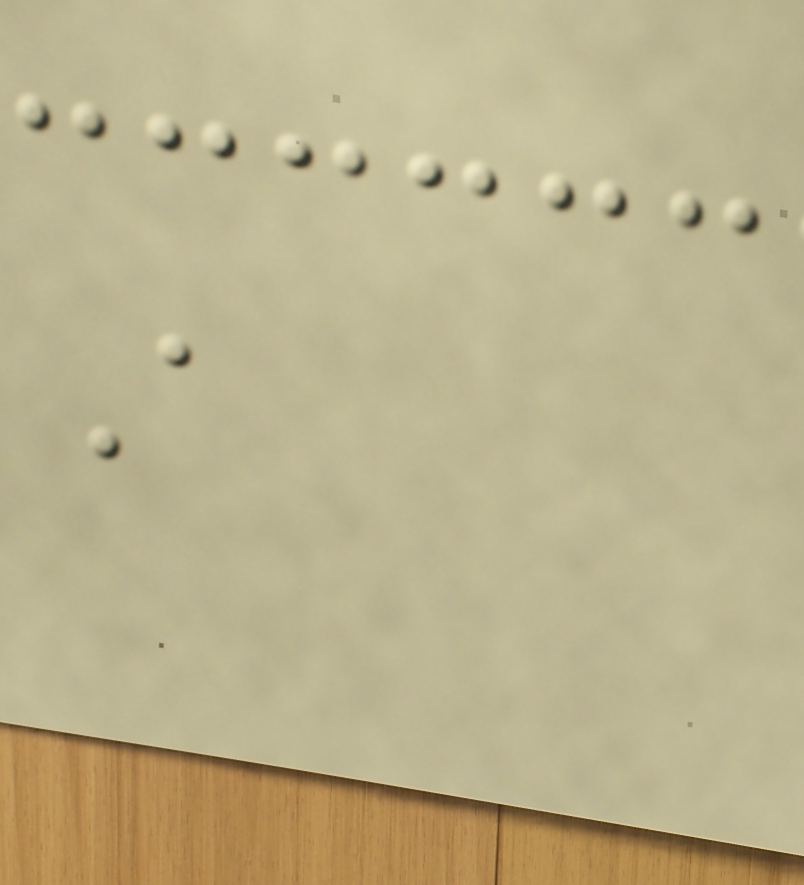A
